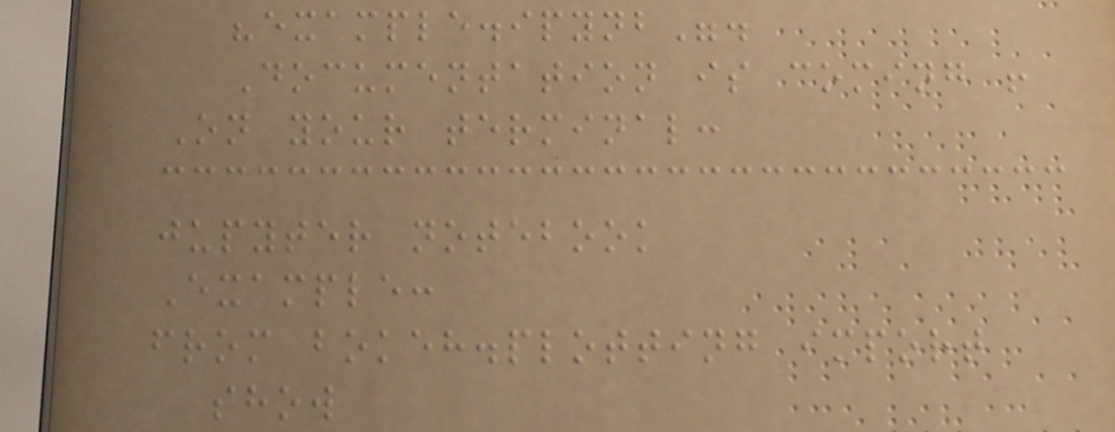"example.ipynb".
Documentation is coming !
On your terminal:
jupyter notebook
Example:
from bokeh.plotting import
show
